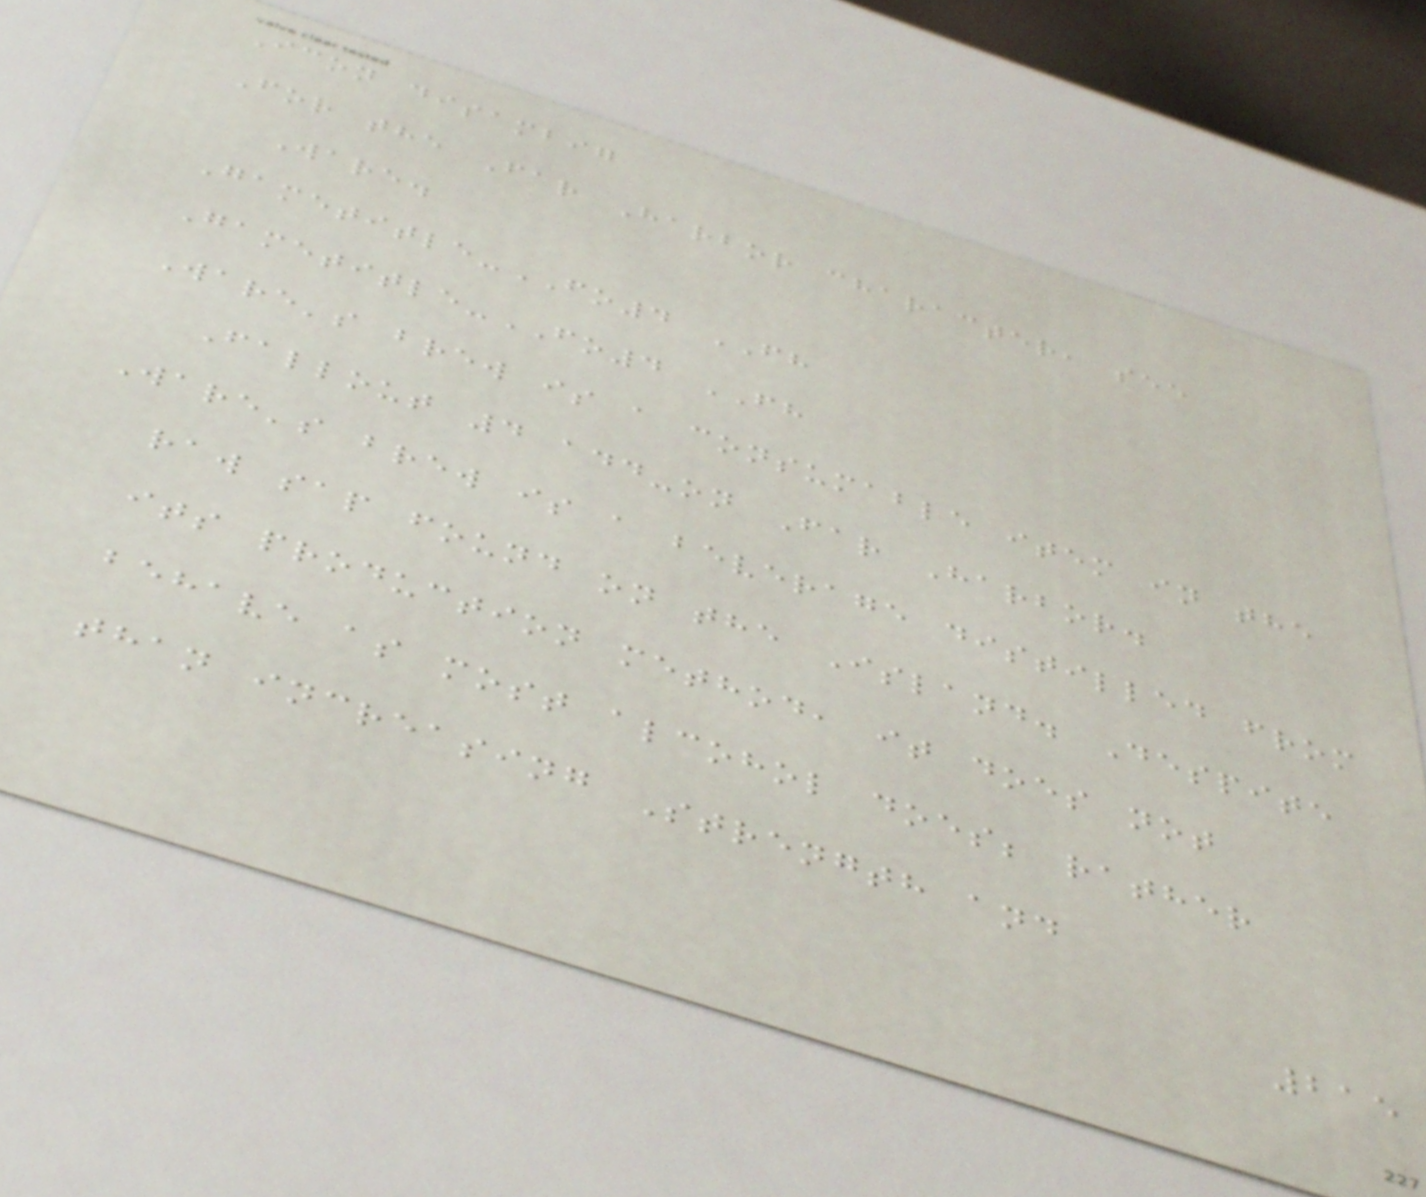Icon disambig
For the Far Harbor character, see
Ware.
Gametitle-FO4 FH
Gametitle-FO4 FH
Ware's brew is a consumable item in the
Fallout 4 add-on Far Harbor.
Ware's brew is a beverage distilled from
raw sap found on the Island. Despite
its production method, it does not
behave as most alcohol does; rather
than increasing Strength and
215
